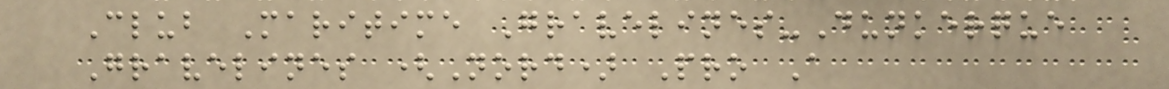Club Maritime Gravelines-Dunkerque
Gravelines (Nord) Pro A
